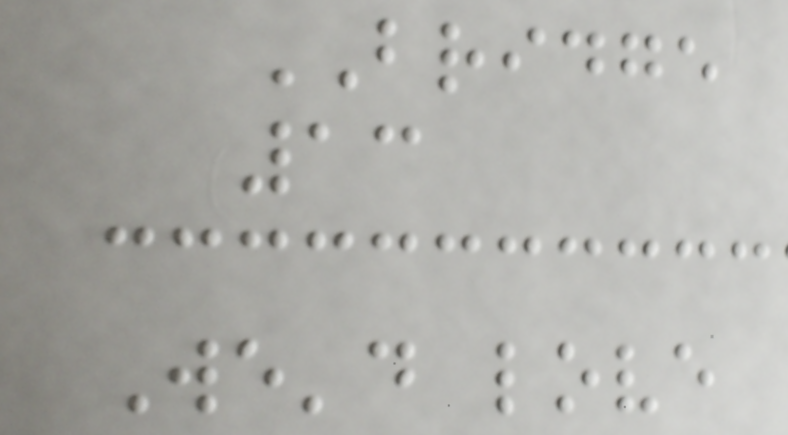BRIDGE
13
We'd love
